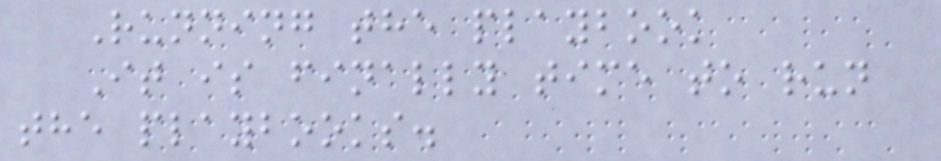Running the playbook
It is finally time to run
the playbooks.
